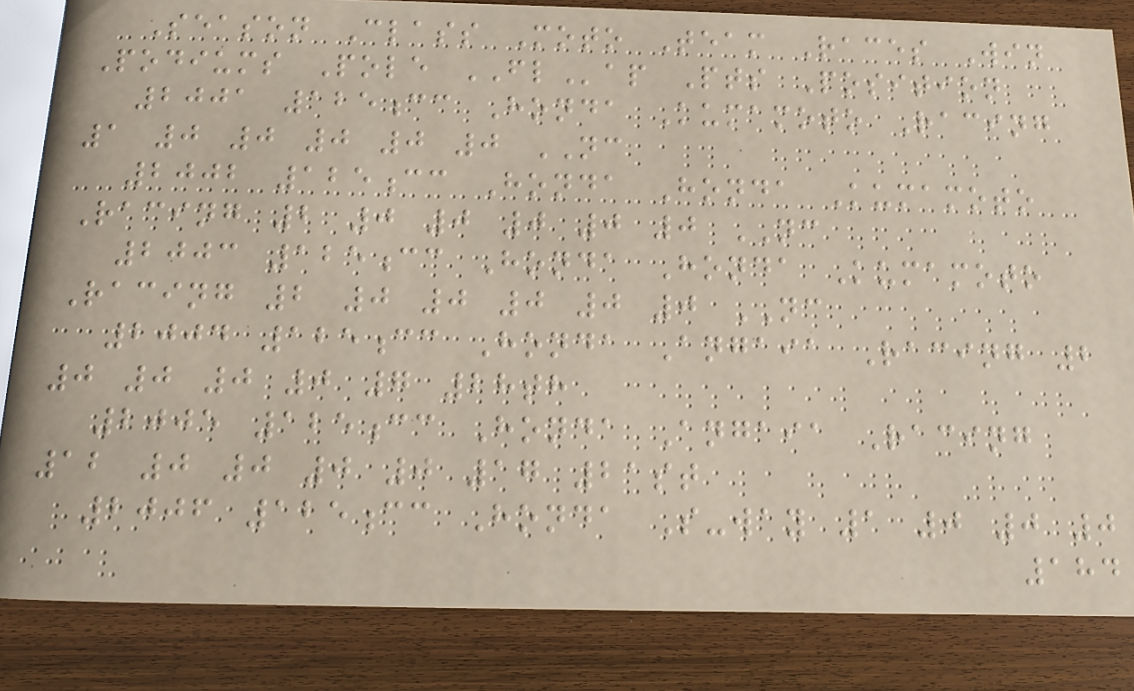Season Class Moto Team Races Win
Podiums Pole FLap Pts Position
2001 125cc Honda Kumamoto Racing
1 0 0 0 0 0 NC
2002 125cc Honda Honda Kumamoto
Racing 2 0 0 0 0 0 NC
2003 125cc Honda Honda Kumamoto
Racing 2 0 0 0 0 0 NC
2004 125cc Honda Angaia Racing 2
0 0 0 0 7 28th
2005 125cc Honda Angaia Racing
12 0 0 0 0 17 21st
2006 125cc Honda S-way 1 0 0 0
184
